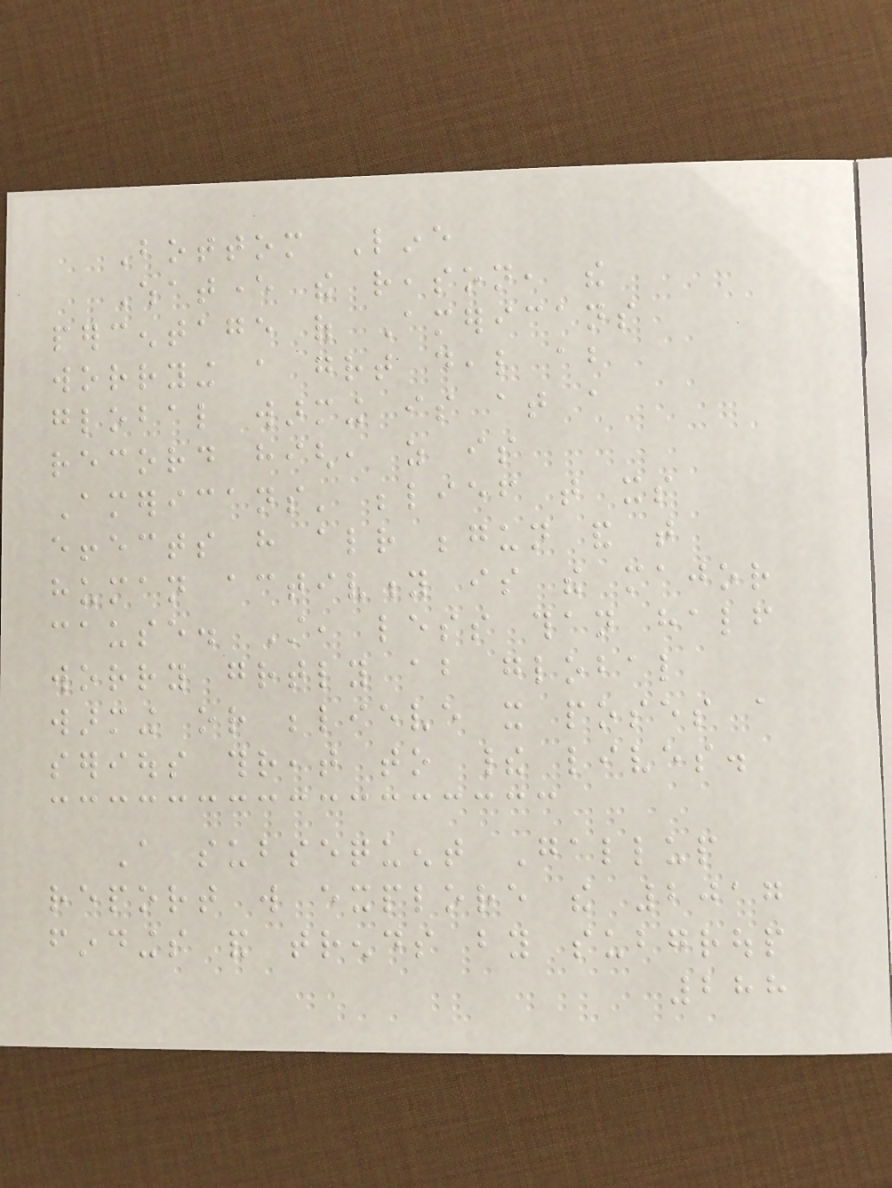Bottom Line
Whatever the reason, the
percentage of Americans
worrying a great deal about
global warming is at a
record high, as is
Americans' belief that its
effects have already begun and that
human activity is the major
cause. Still, less than half
worry greatly about global
warming or believe it poses a
serious threat to their lives.
A subsequent Gallup
report will explore the 2017
findings and trends by subgroup
288
